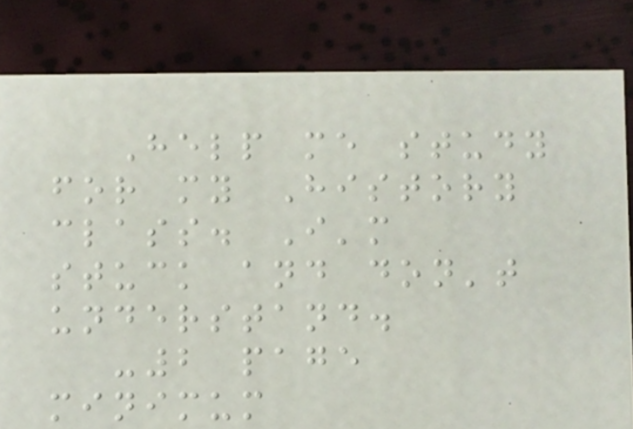Help me study
for my History
class. I'm
stuck and don't
understand.
-2 page
minimum
